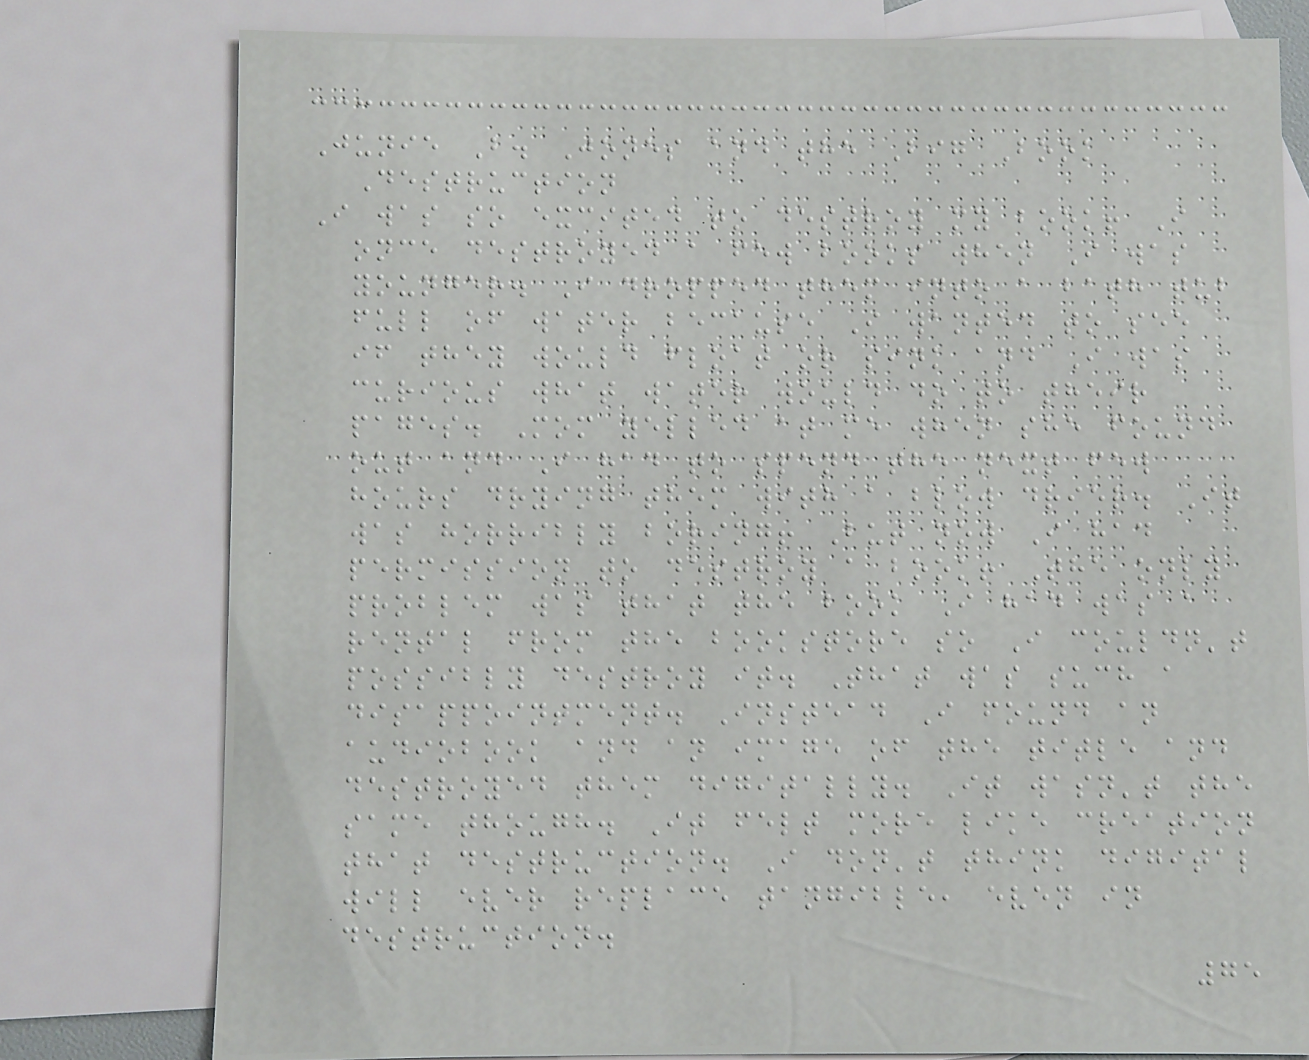Junie B. Jones and the Big Book
Destruction
I was so excited to destroy my book! I
once destroyed a few books when I was
younger. I dropped them into a bath tub
full of water because I wanted to see
if they would float or sink and I was
curious what water would do to their
pages. Mom yelled at me when she found
out and I had to spend the next few
hours drying them with a blow drier. It
was horribly boring! But now I had
permission to destroy a book! The only
problem was that the book I had was a
rental from the bookstore so I couldn't
possibly destroy it. That was such a
disappointment. Instead I found an
audiobook and an image of the title and
destroyed them digitally. It wasn't the
same though. It felt more like creation
that destruction. I don't think digital
will ever replace tangible, even in
destruction.
75
